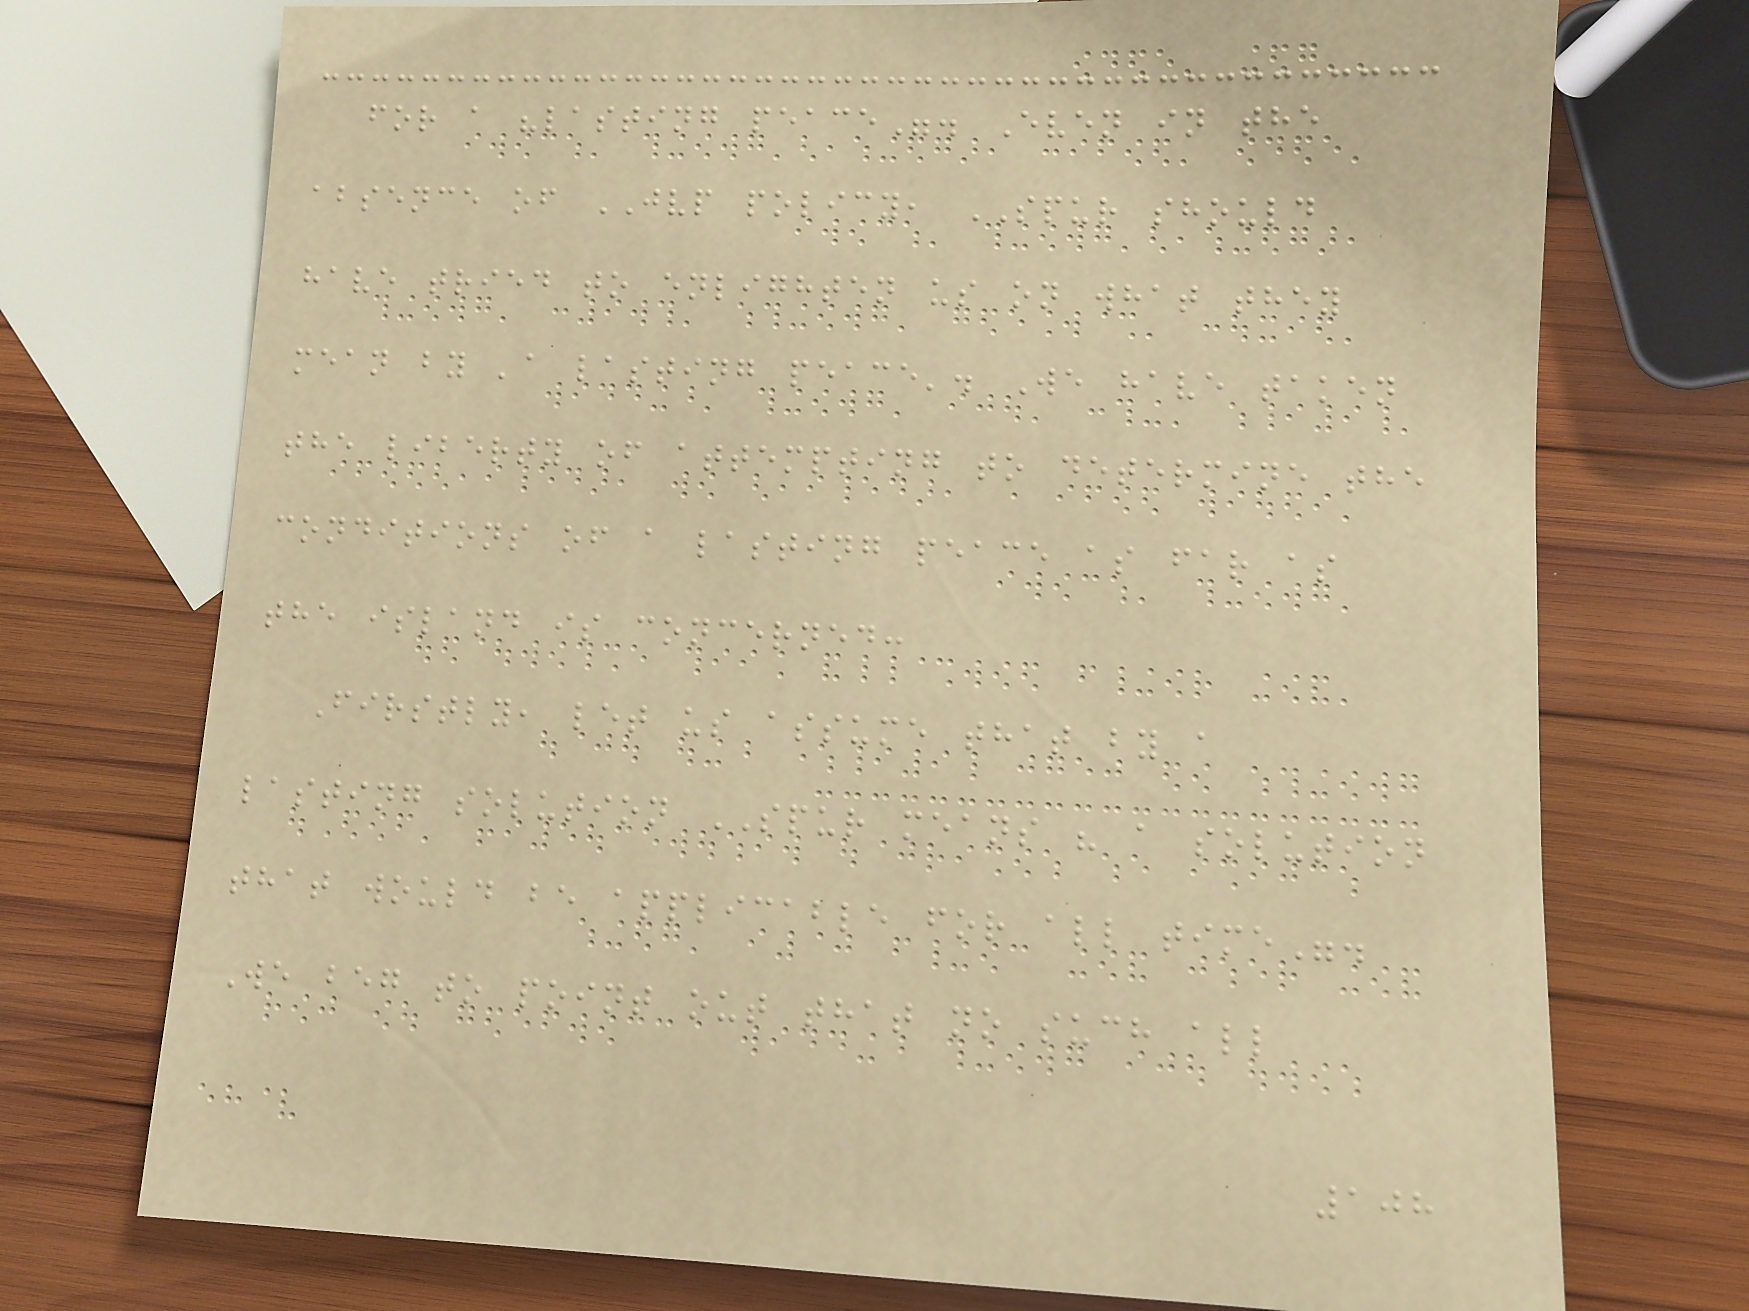for a "lasting peace". Even in the
absence of JVP policy, SPUR should
have tried to enlighten us on what they
mean by 'a lasting peace'. We have taken
the liberty of attempting to determine the
conditions of a lasting peace as far as
the island is concerned:
Firstly, let us assume that by a
lasting solution SPUR means " a solution
that would be applicable for all time".
We beg to point out that no such all
108
